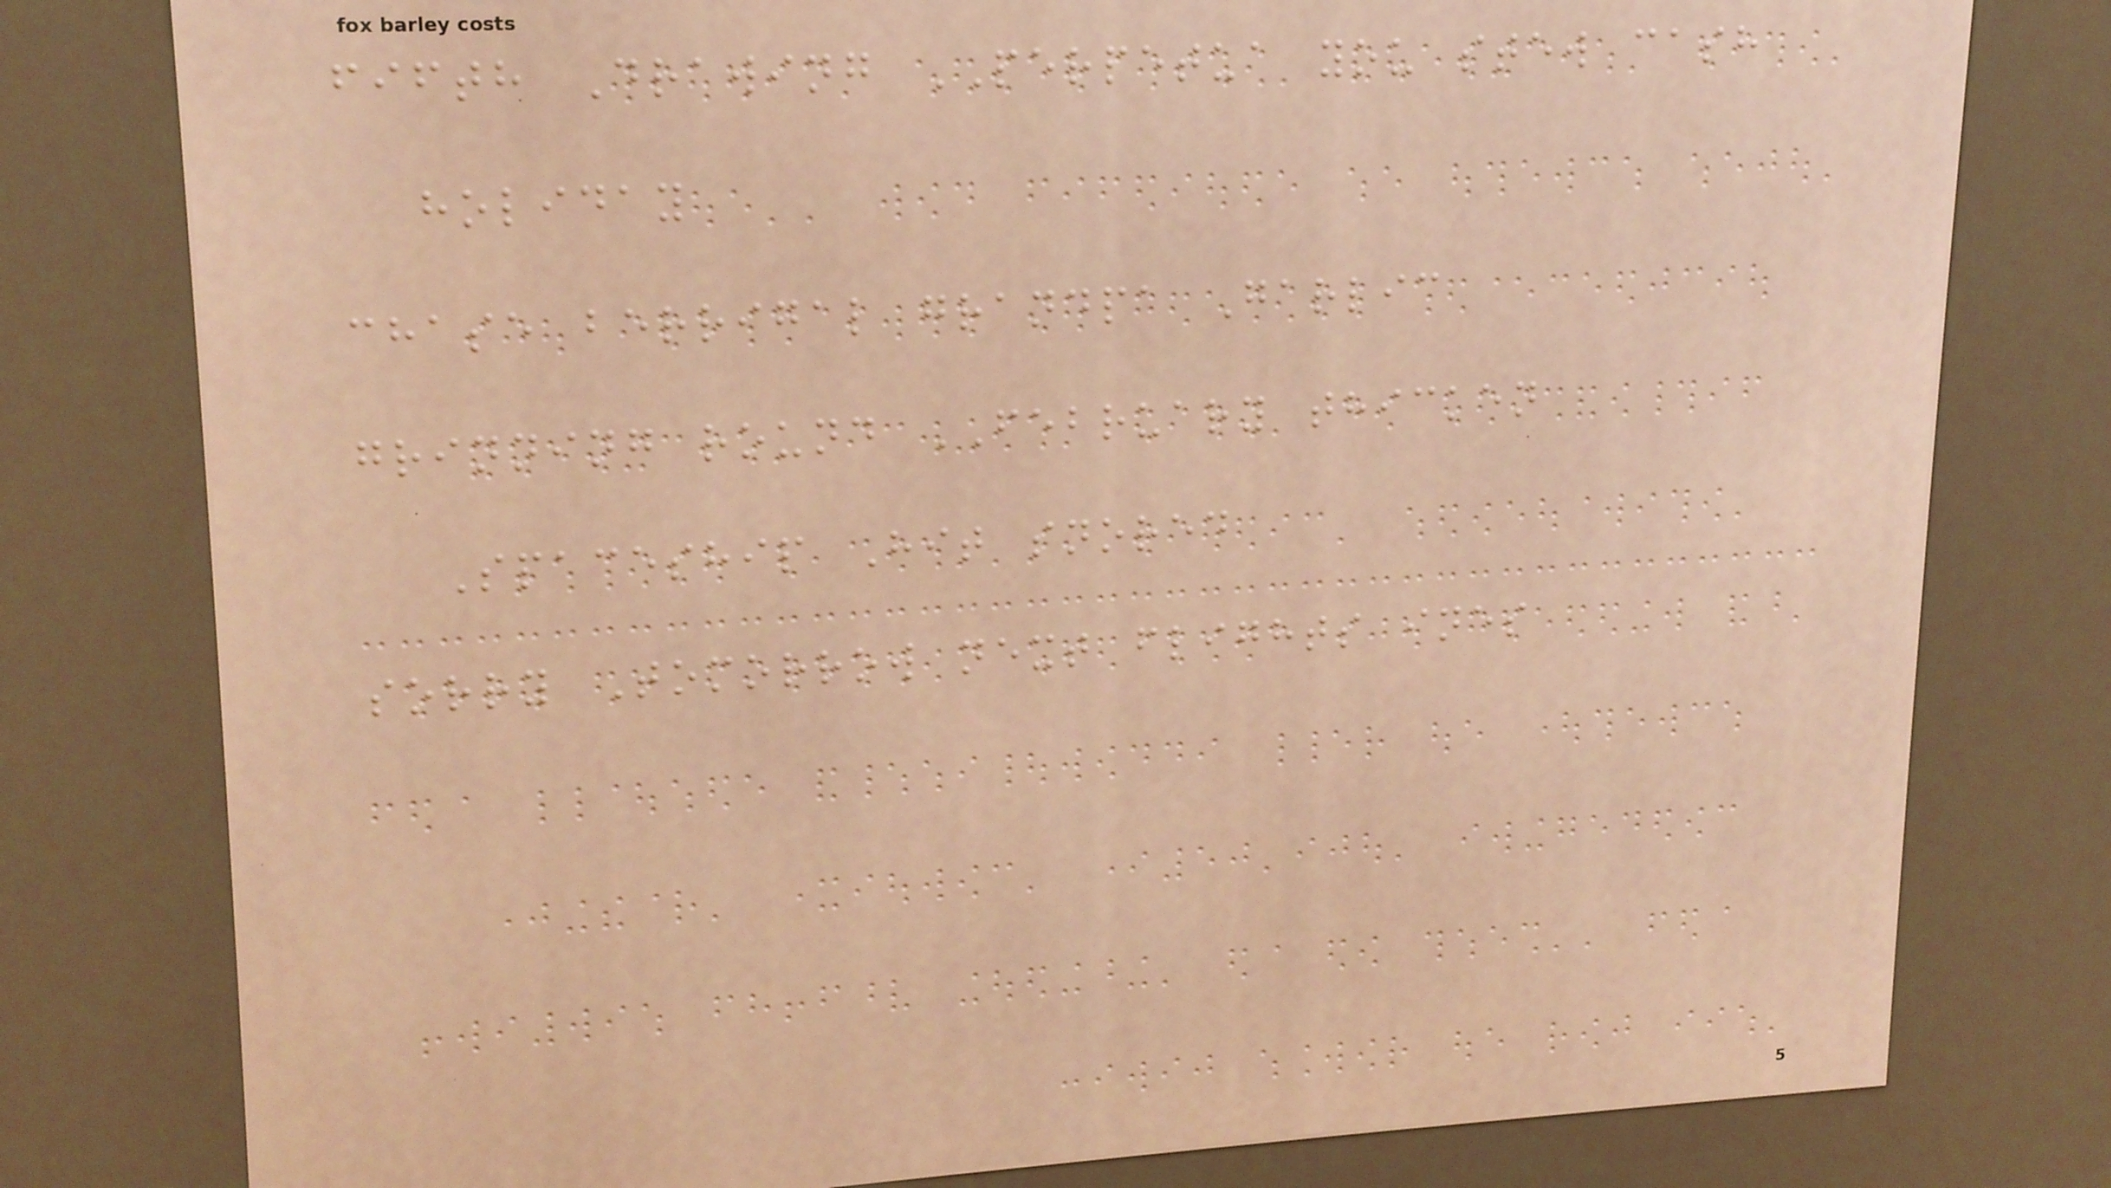fifth Drawing PERPETUA you stew cash
holiday
chase berrigal grandpa Garlic
grinning round FEBRUARY thicken
Spaceship Hit snored
sorry Tomorrow next flights ines
